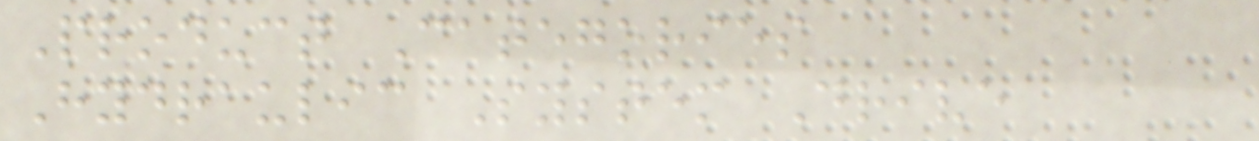Product Categories
Hydraulic System Drive
